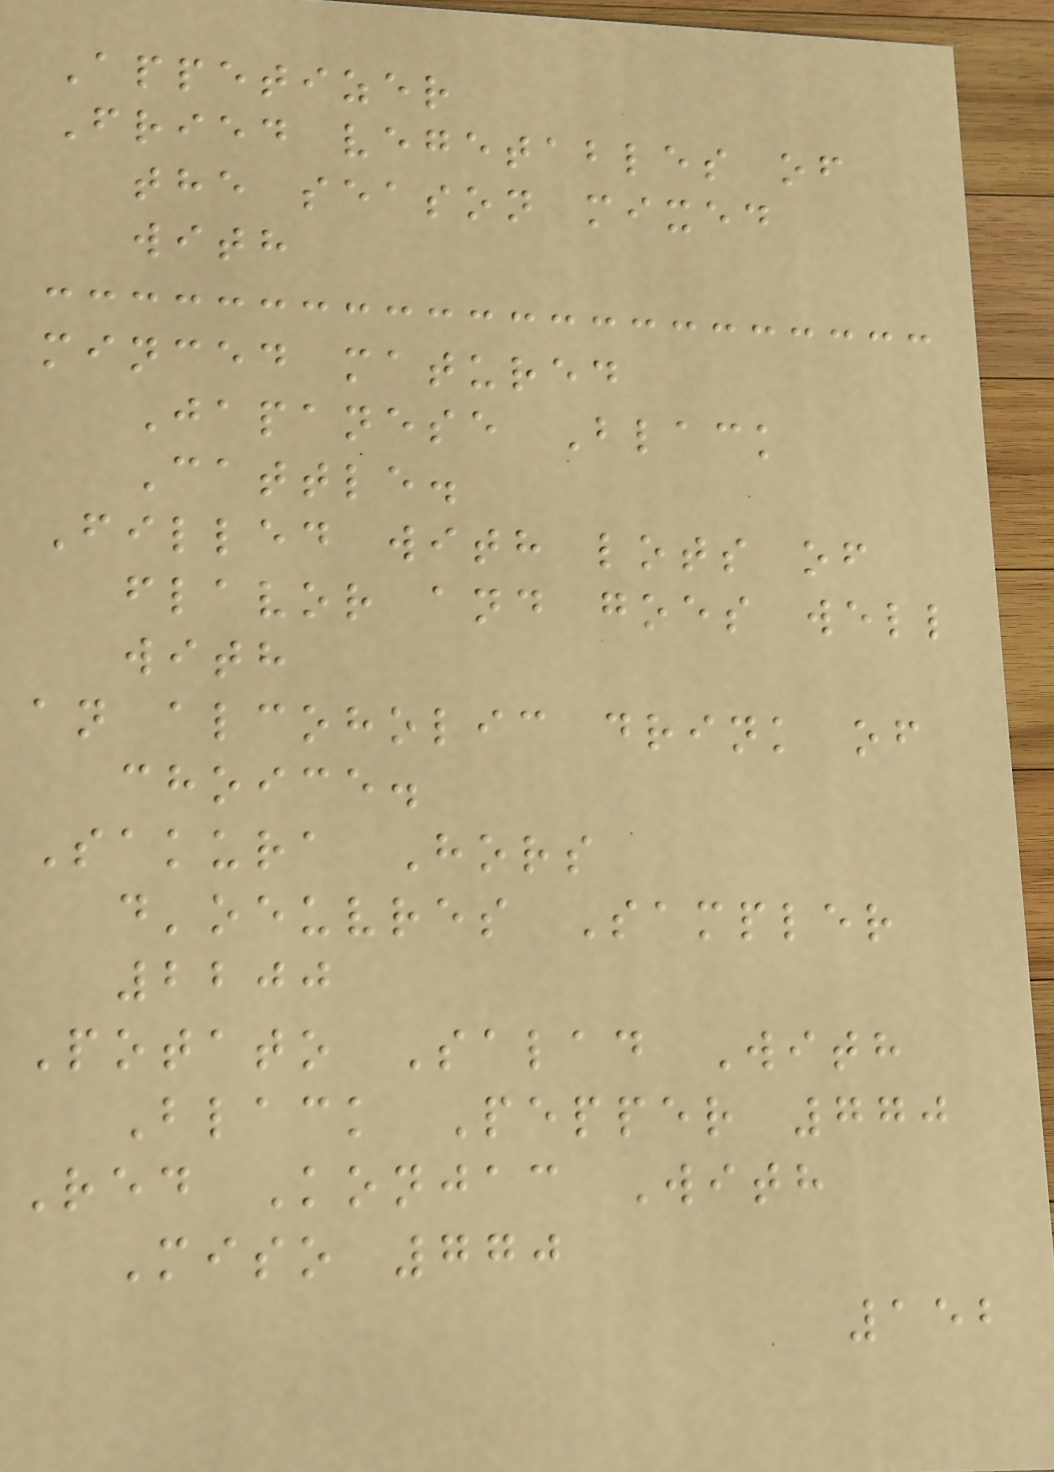Appetizer
Fried vegetables of
the season mixed
with
minced matured
Japanese Black
Cattle.
Filled with lots of
flavor and goes well
with
an alcoholic drink of
choice.
Sakura Hors
d'oeuvres Sampler
2200
Potato Salad With
Black Pepper 770
Red Konjac With
Miso 770
152
